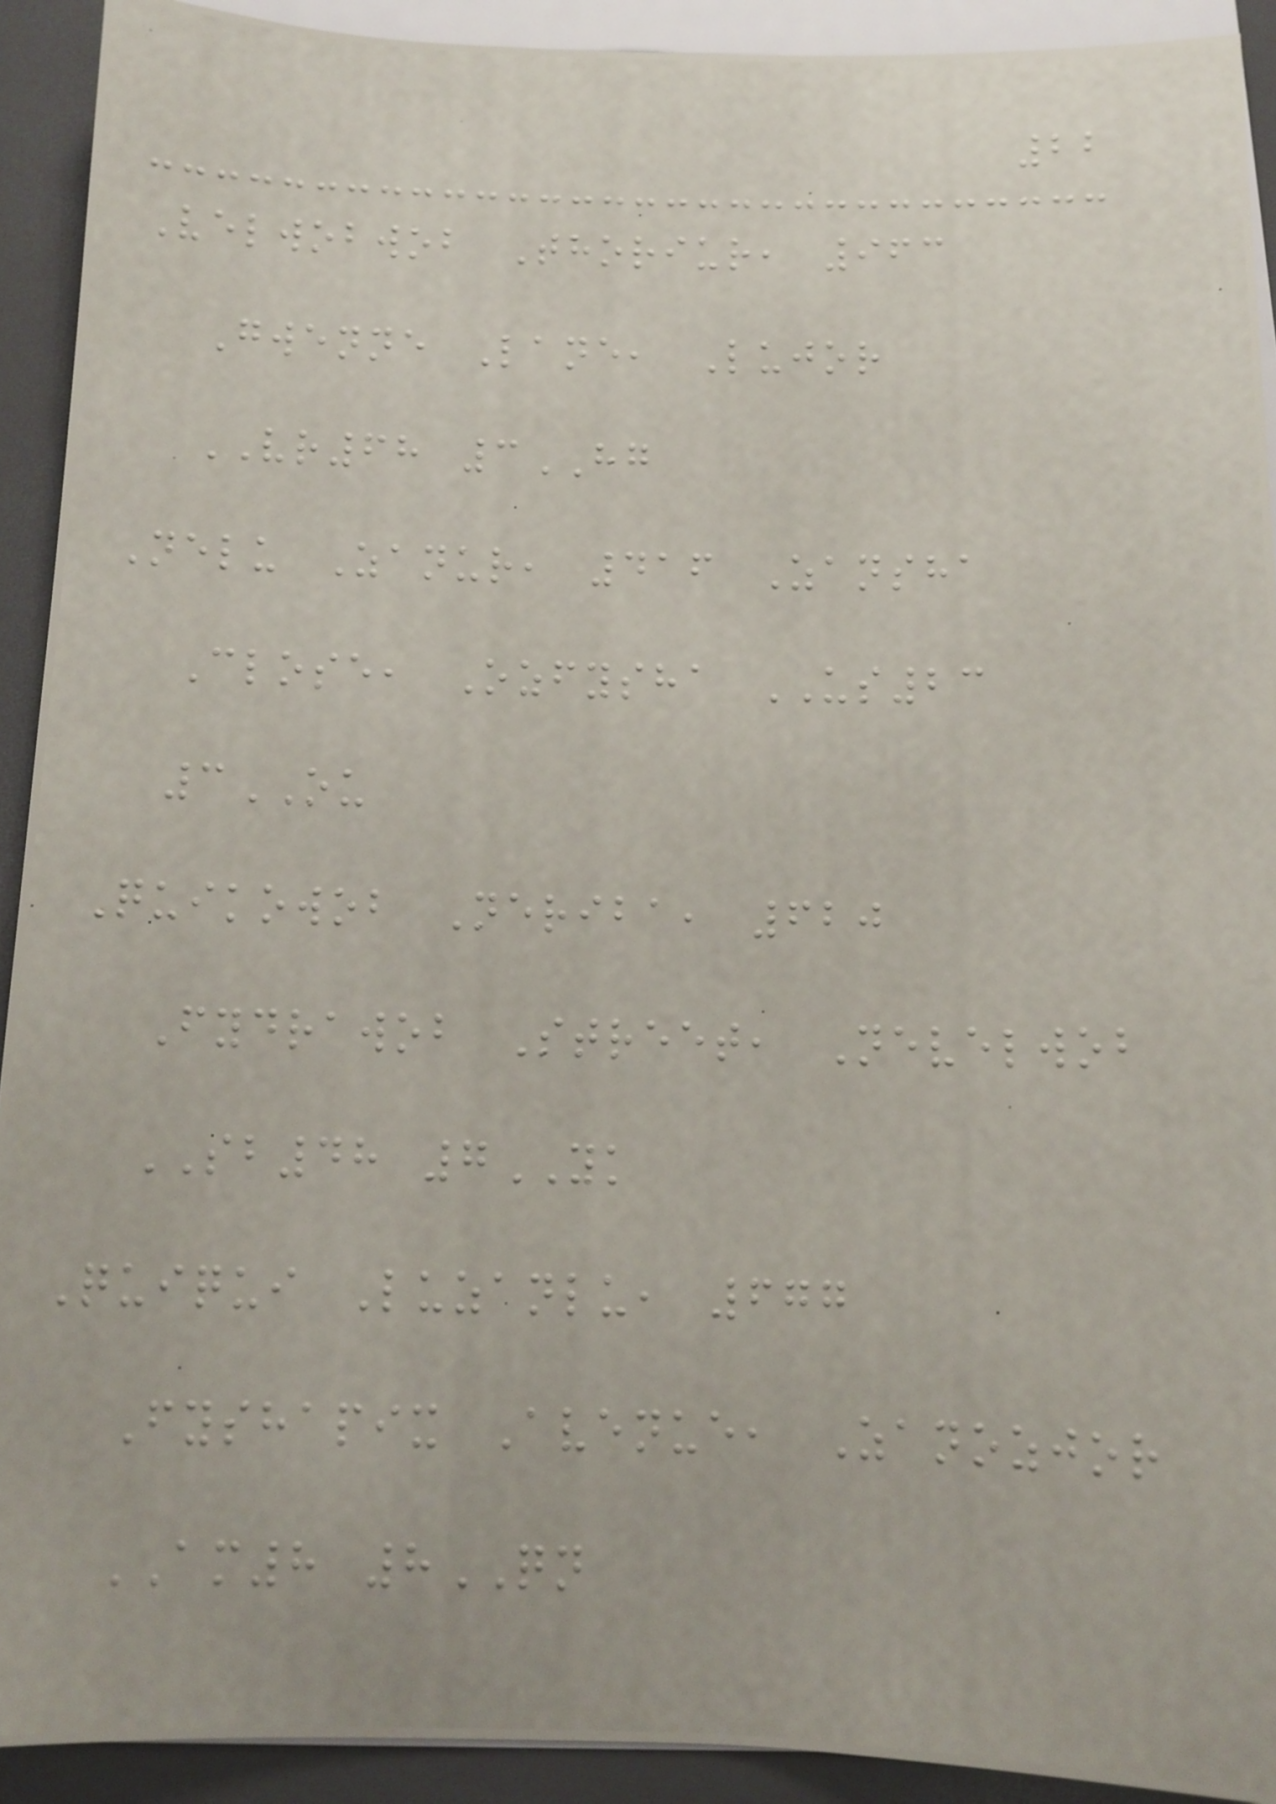22
Velwobwob Thoriur, 963
Gwenne Lane, Lujor
VR68 3HG
Nelu Zanur, 416 Zansha
Close, Ozfysha US23
3OU
Quikowob Neriba, 620
Fydrawob Street, Nevelwob
SB48 7YK
Quiqui Luzanlu, 677
Fyshapix Avenue, Zanozjor
AM8 8QN
